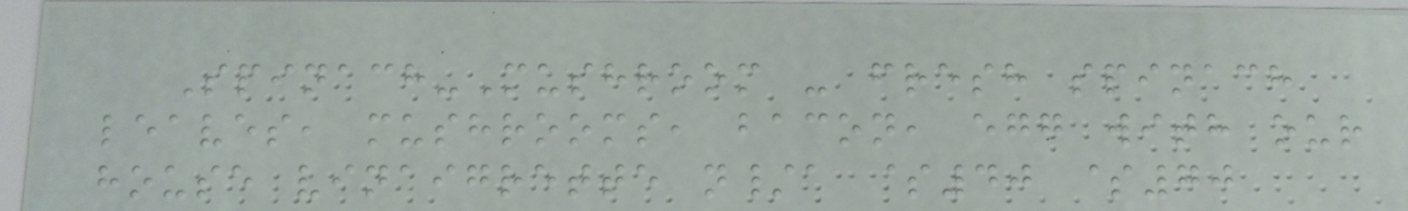Spinach-Mushroom - fresh spinach
leaves, mushrooms, bacon, egg with our
house vinaigrette n/a $40 $70
